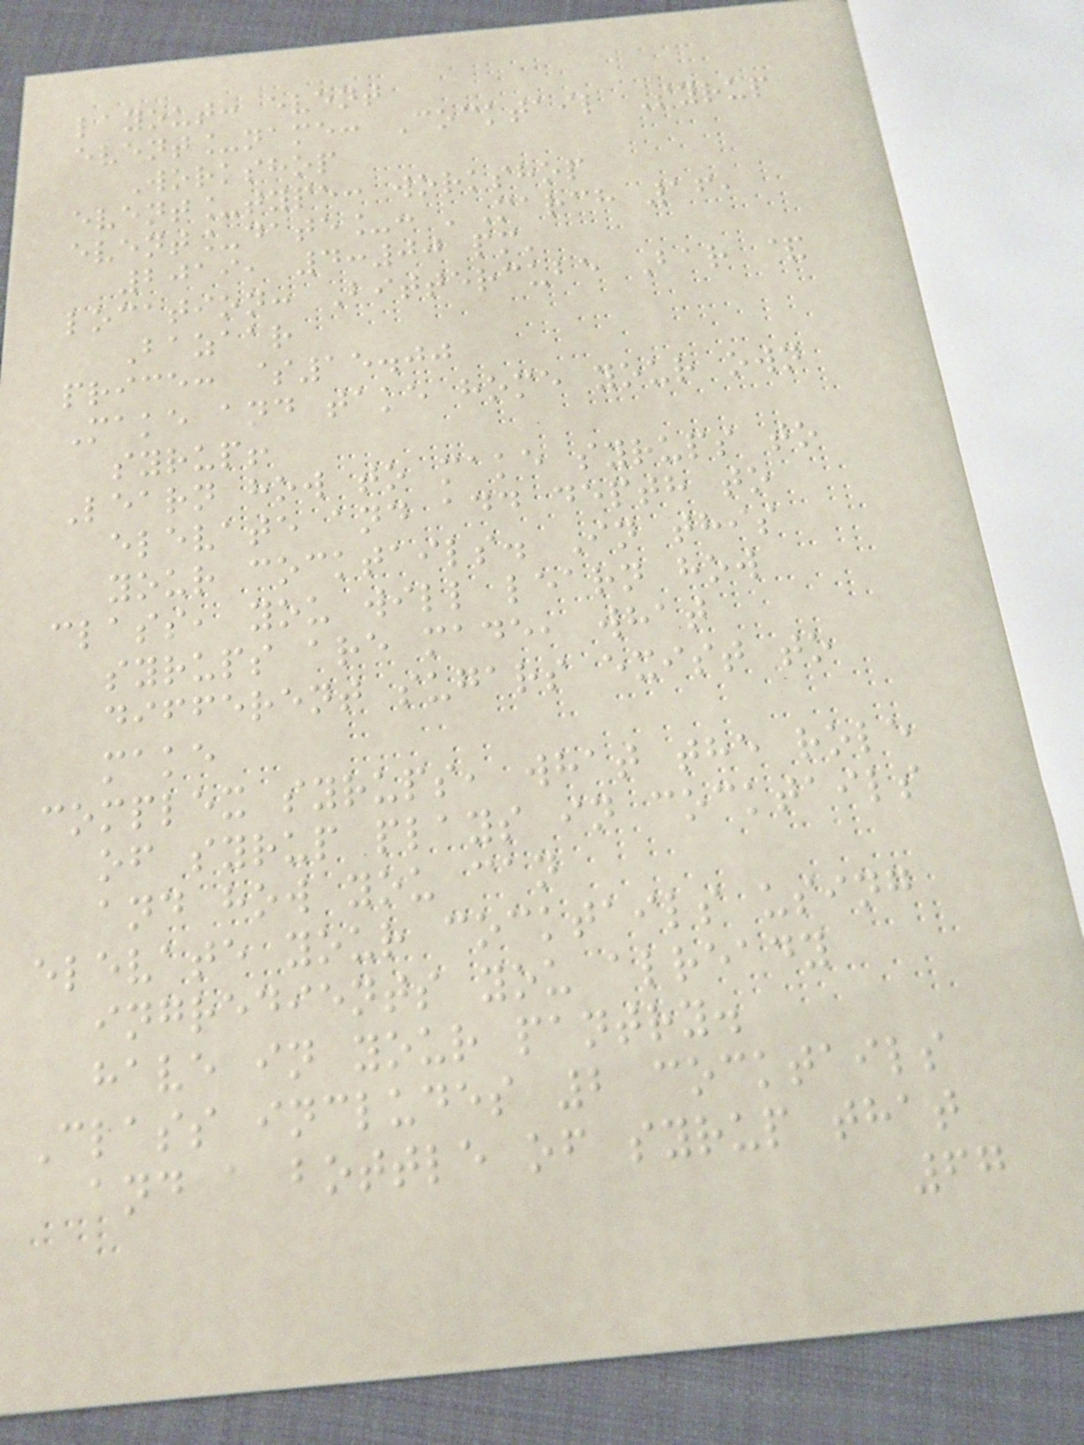layout: event
event_name: Cocktail Syrup
Workshop
event_type: workshop
event_date_: 'March 16,
2019, 4:00 pm'
location: Bittercube Bar &
Bazaar
price: $15.00
Make and take home your own
syrup!
Learn how to make syrups to
elevate and add depth to
your cocktails. In this
class, you will learn how
syrups are made, what
different sugars exist to
make
complex syrups, what the role
of syrup plays in cocktails
and how you can
elevate your cocktails using
ingredients you already
have in your pantry.
Class includes 2 cocktails
and a bottle of syrup that
67
